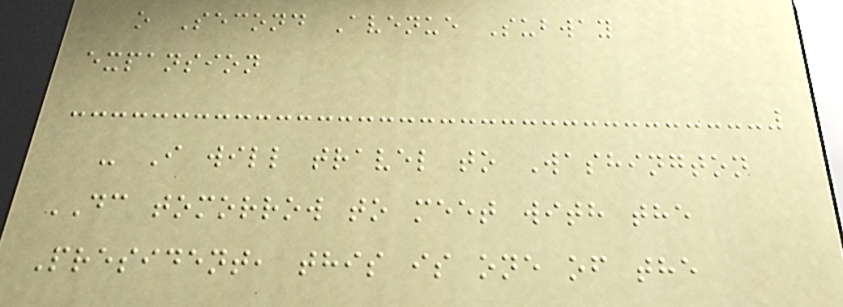o Second Avenue Subway
expansion
- I will travel to Washington
DC tomorrow to meet with the
President, this is one of the
